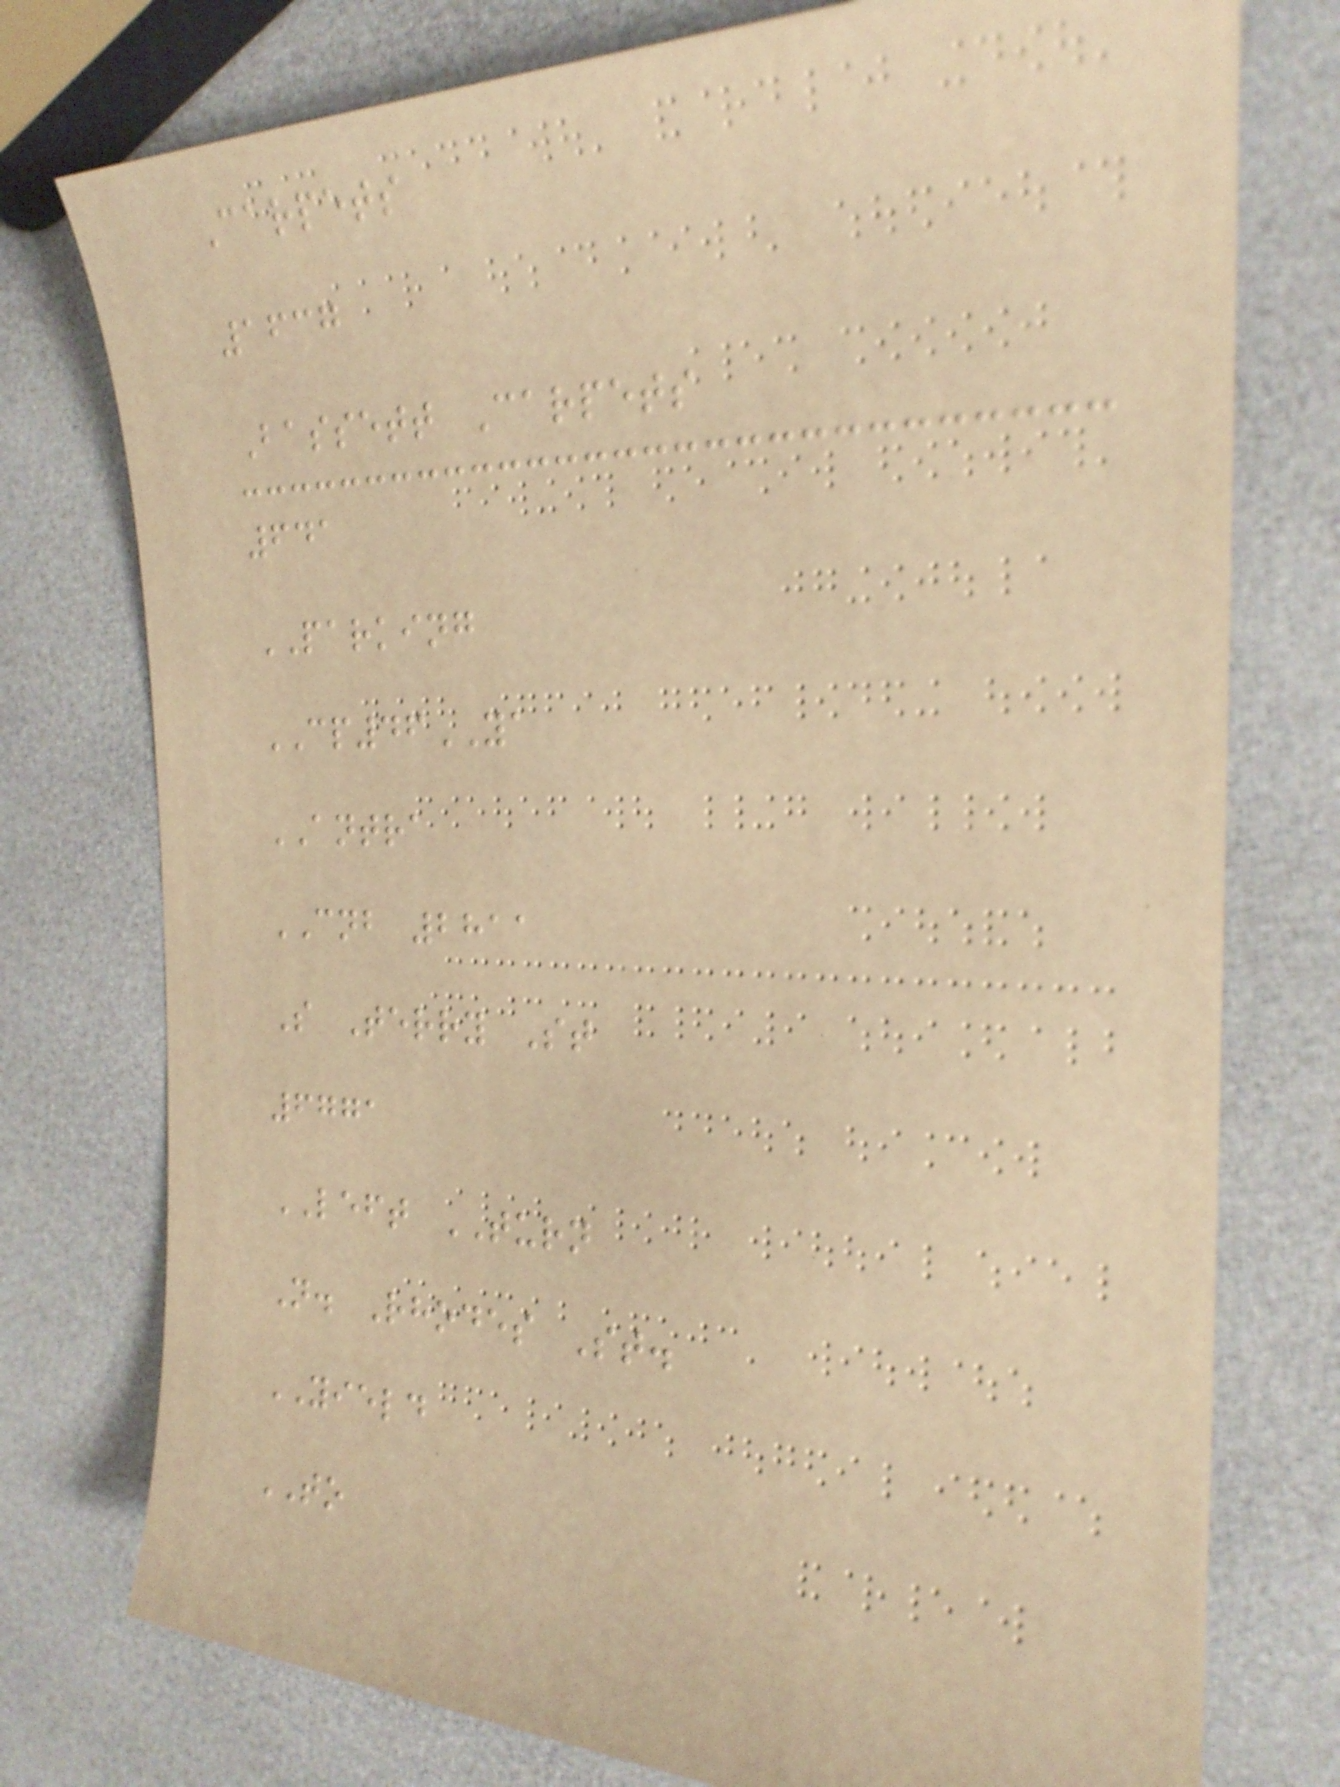Carpets
1637
Bassett Carpets
641
PARKING
CP46YA
ANTRA
CNB 2811
S Terry St
6771
LEFT TURN
N. Rhodes St.
YIELD
TO
